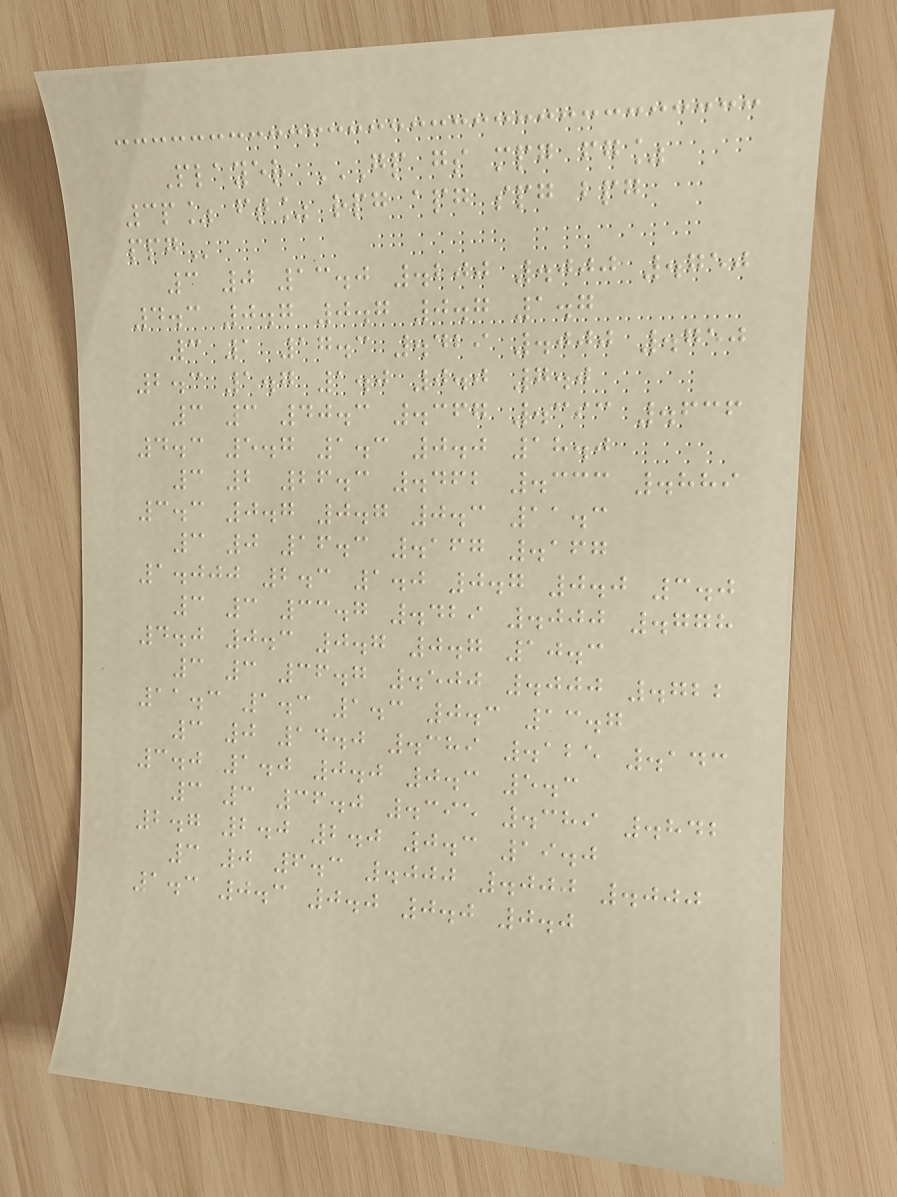Player GP GS MPG FG%
3P% FT% RPG APG SPG BPG
PPG
3 0 13.0 .200 .000 .750
4.3 0.7 0.7 0.7 1.7
3 1 17.3 .429 .000 .750
2.3 1.7 1.0 0.0 7.0
3 3 40.3 .367 .393 .636
4.3 5.7 1.3 0.0 18.0
3 2 26.3 .462 .333 .889
3.3 0.7 0.7 0.3 11.3
3 0 16.3 .167 .167
1.000 2.3 1.0 0.7 0.0 3.0
3 3 33.7 .429 .000 .778
4.0 0.3 0.7 0.7 10.3
3 3 36.7 .500 .000 .722
11.3 1.3 1.3 0.3 13.7
3 0 14.0 .389 .125 .143
3.0 1.0 0.0 0.3 5.3
3 3 36.0 .395 .389 .842
2.7 2.0 2.0 0.3 19.0
3 0 6.3 .000 .000 .000
1.3 0.3 0.0 0.0 0.0
